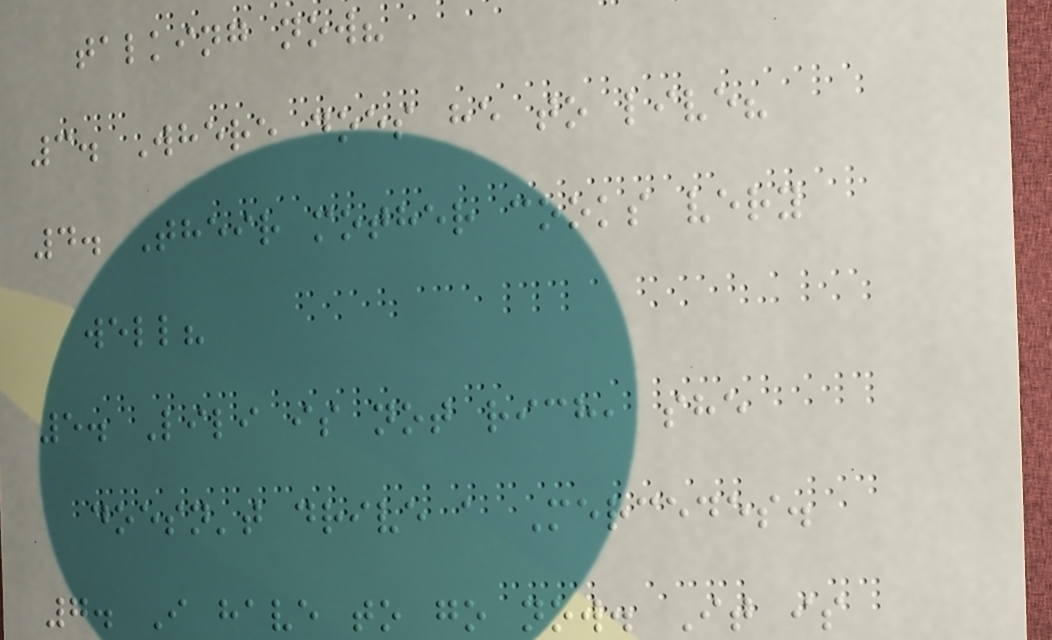talking now?
3. Where does he to live?
4. Their mother cooks very
well?
5. Lili is not rich, she
doesn't drive a Mercedes.
7. I have to go now. It is
